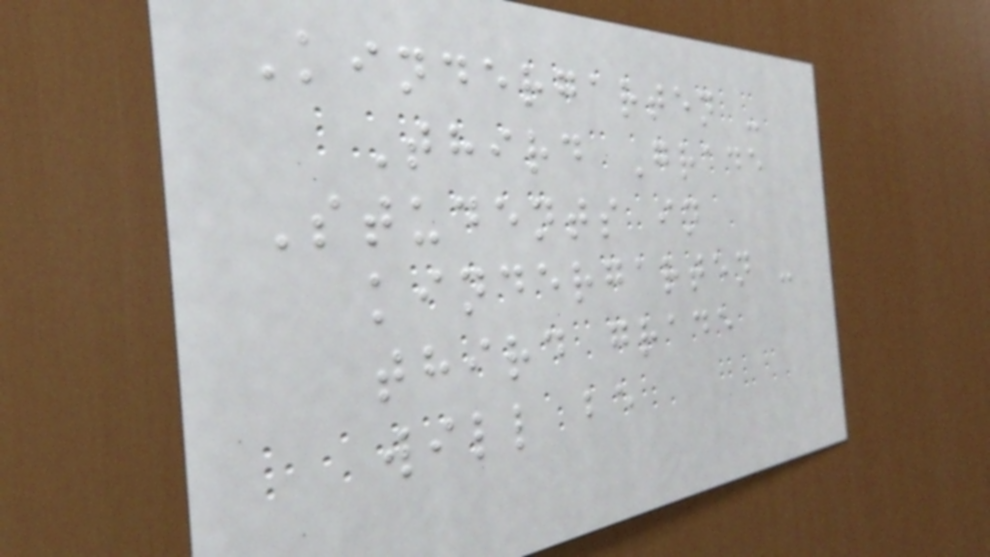Kindergarten -
Third Grade
Students in
kindergarten -
third grade
will be
